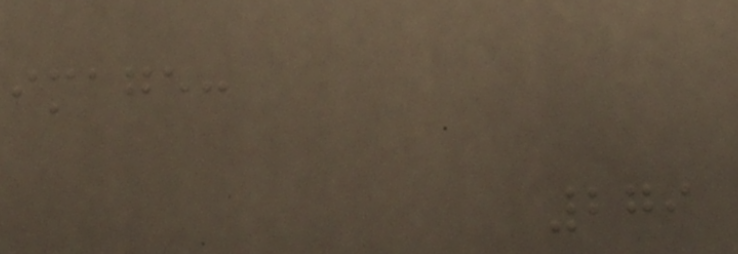image:
279
